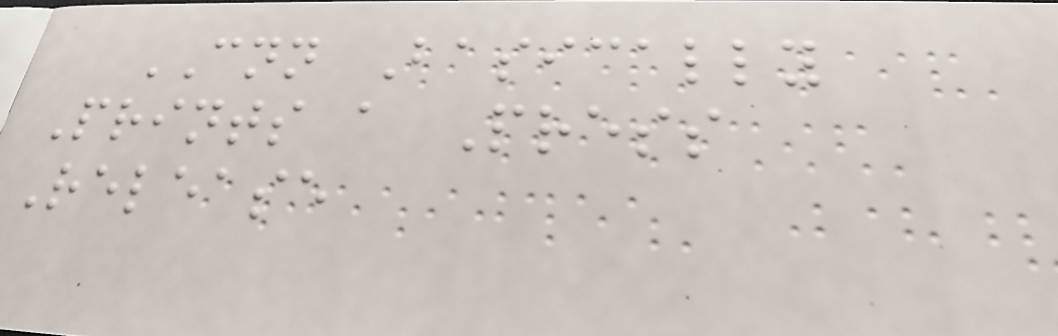CNN Basically
Prints a Press
Release
